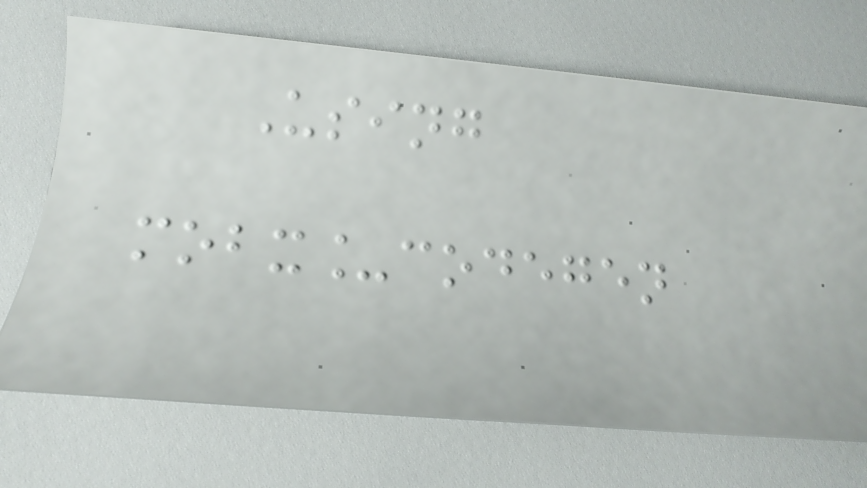Using
mobx_codegen
